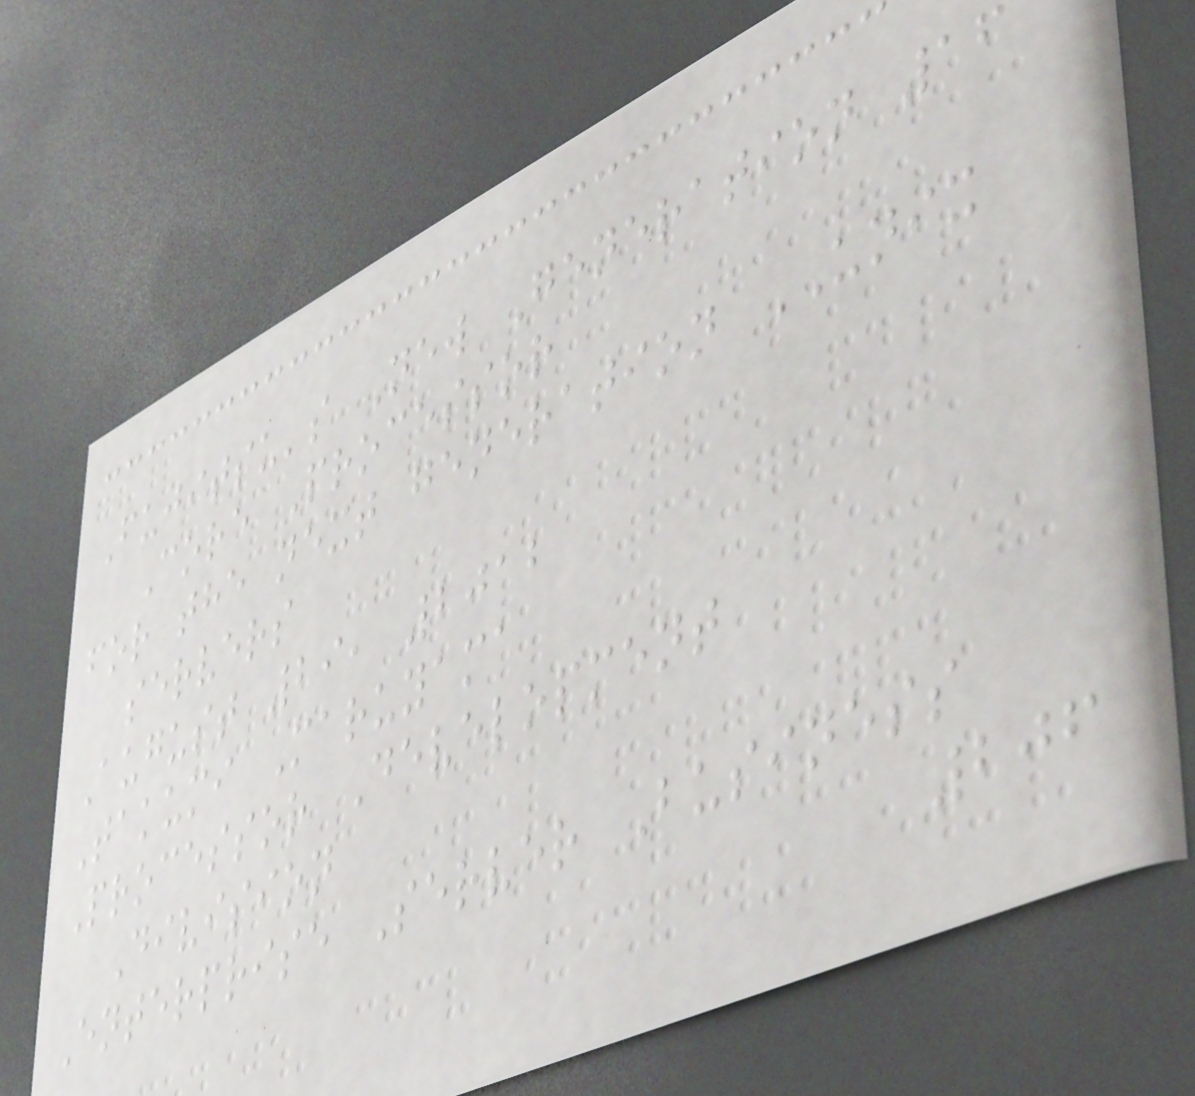Fujitsu's New Generation 16
Core Processor
for the next generation UNIX
servers
August 29, 2012
Takumi Maruyama
Processor Development
Division
Enterprise Server Business
206
